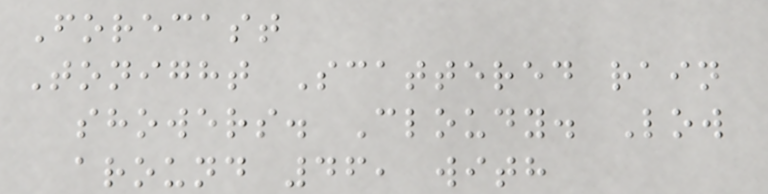Forecast
Tonight Scattered rain
showers. Cloudy. Low
around 46, with
